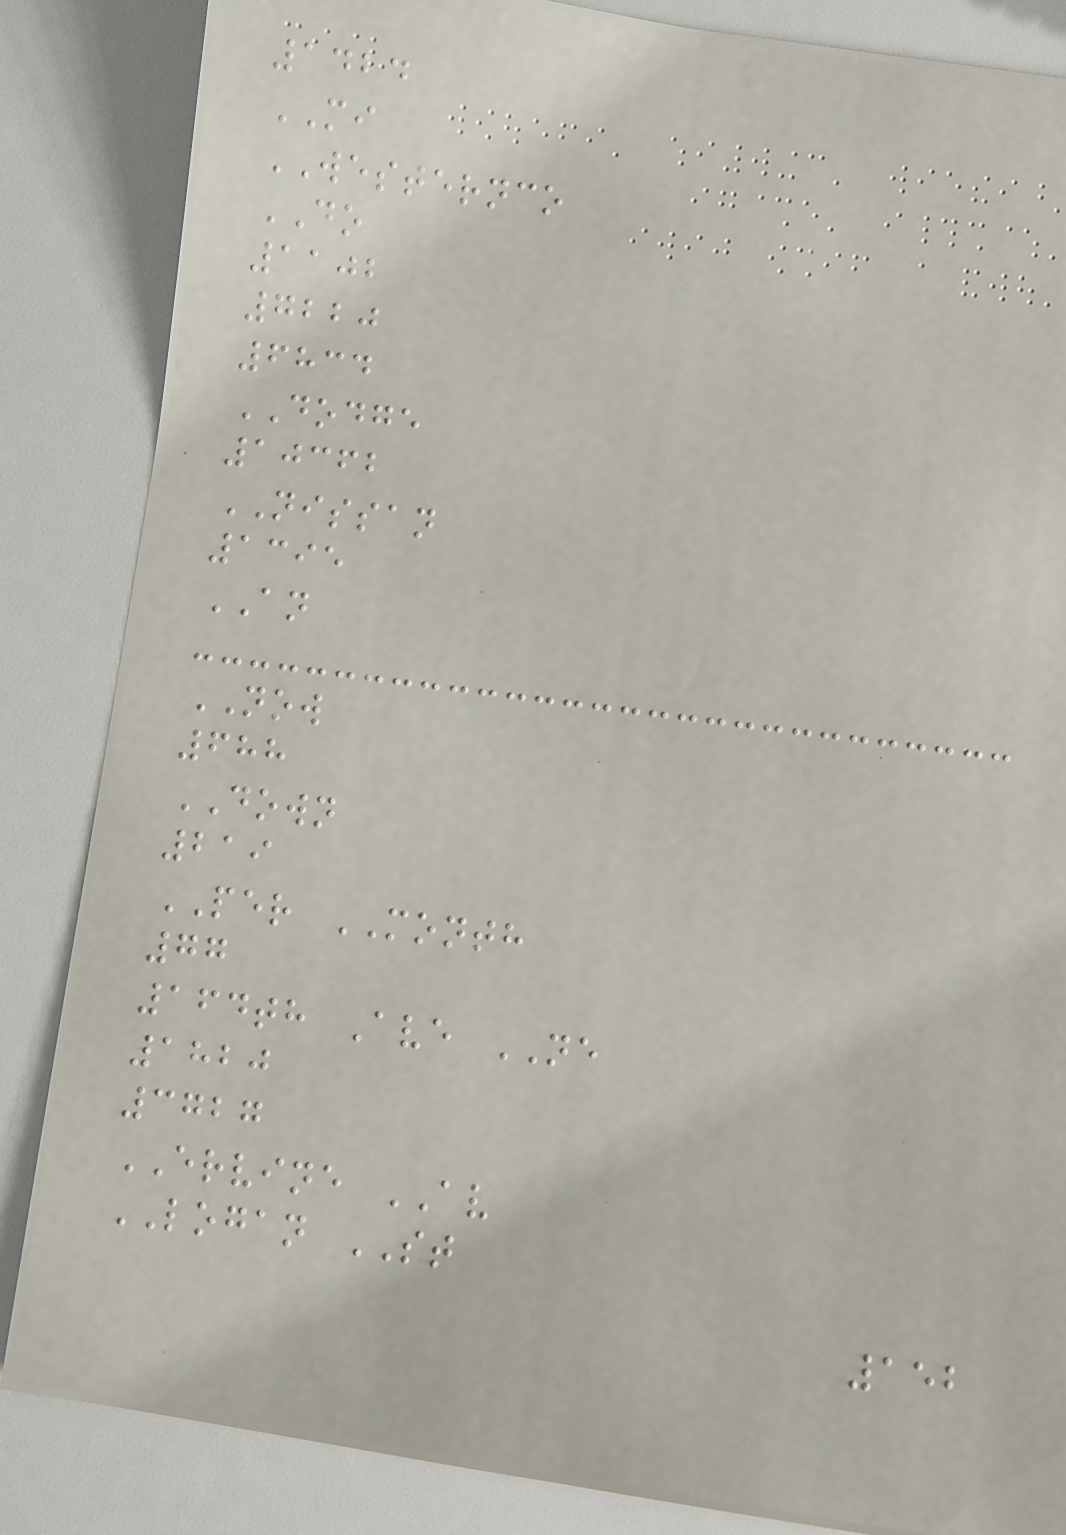1424
MI
WESTERNCO
DO
1102
7220
6834
DODGE
10362
NISSAN
1395
AN
NOW
688
DOWN
219
PER MONTH
77
164th Ave NE
1820
3727
ERVINE AV
LOGAN ST
152
